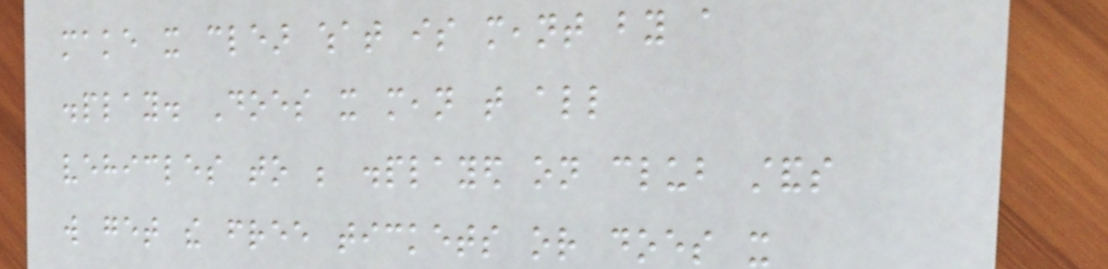make it clear what is meant by a
display. Does it mean that all
vehicles to be displayed on club stands
will get the free tickets or does it
